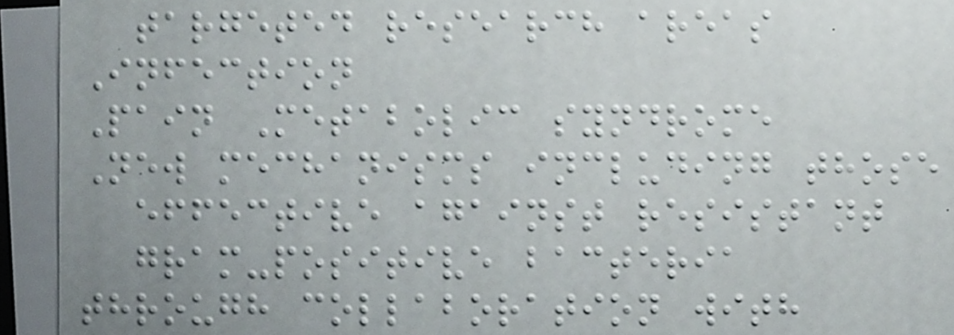targeted research areas
Infection
Pain Metabolic syndrome
New mechanisms including those
effective against resistant
gram-positive bacteria
through collaboration with
